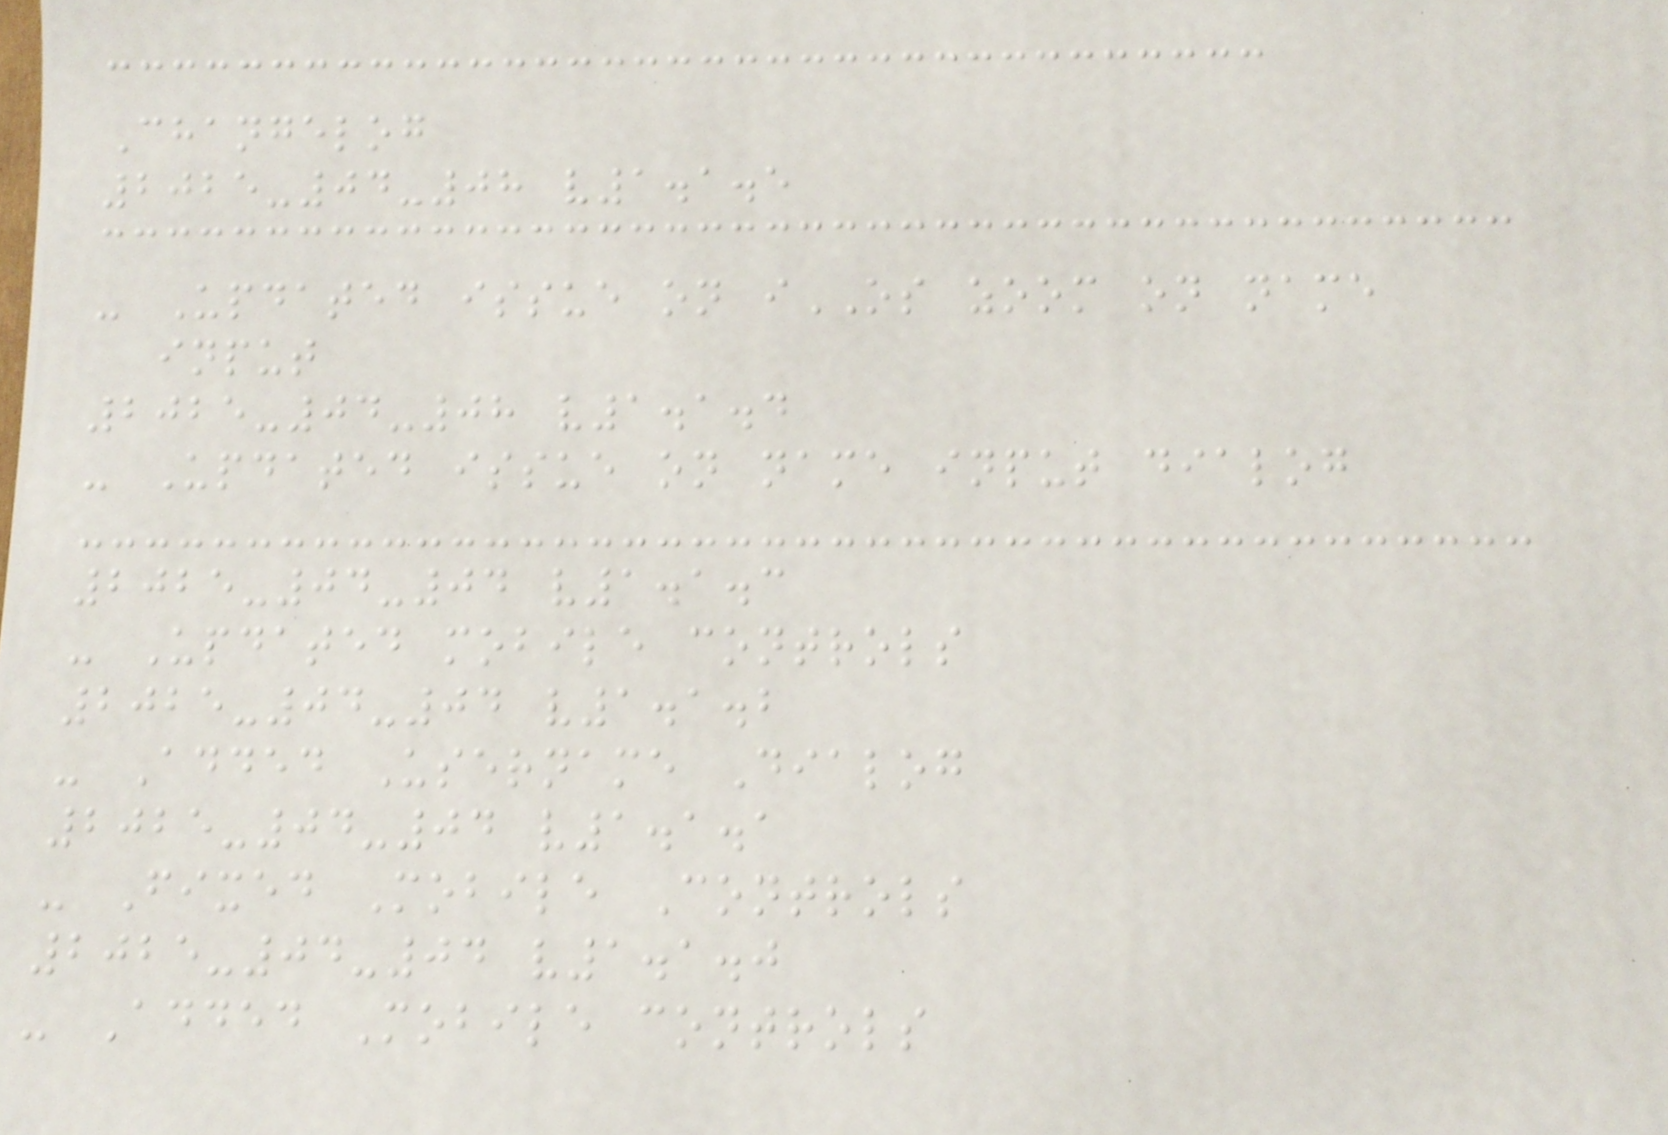Changelog
2025-04-08 v1.1.5
- Updated issue on iOS zoom on name
input
2025-04-08 v1.1.4
- Updated issue on name input dialog
2025-04-04 v1.1.3
- Updated mobile controls
2025-04-04 v1.1.2
- Added Username Dialog
2025-04-04 v1.1.1
- Fixed Mobile Controls
2025-04-04 v1.1.0
- Added Mobile controls
